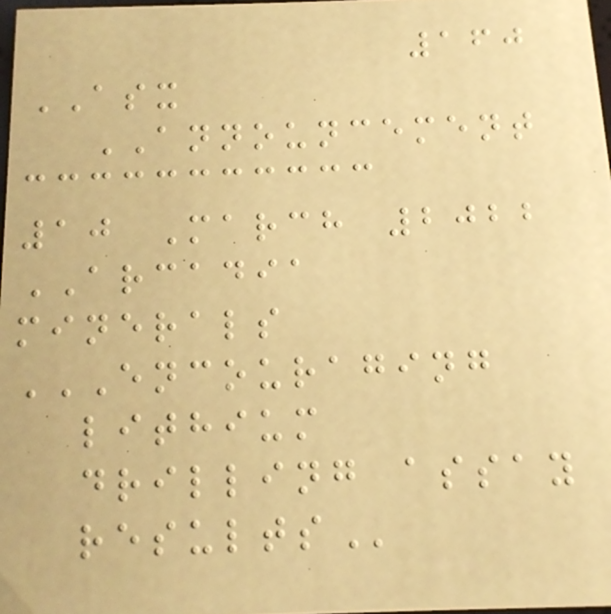160
ASX
ANNOUNCEMENT
10 March 2022
ARCADIA
minerals
ENCOURAGING
LITHIUM
DRILLING ASSAY
RESULTS
